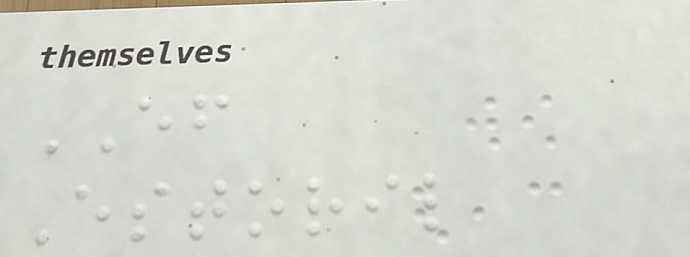EF
Estoril
